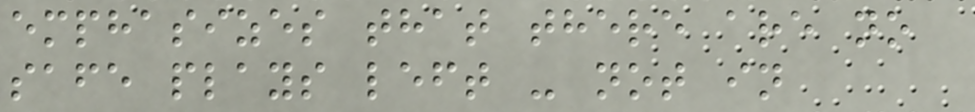emphasizes that there are no
safe plays left - not in
